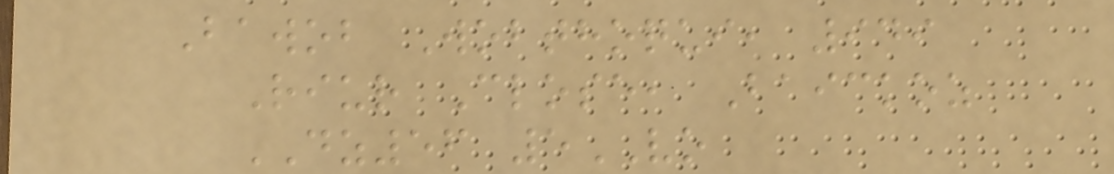Bawob Wobthoqui, 949
Riur Close, Baickoz
DZ56 5VO
